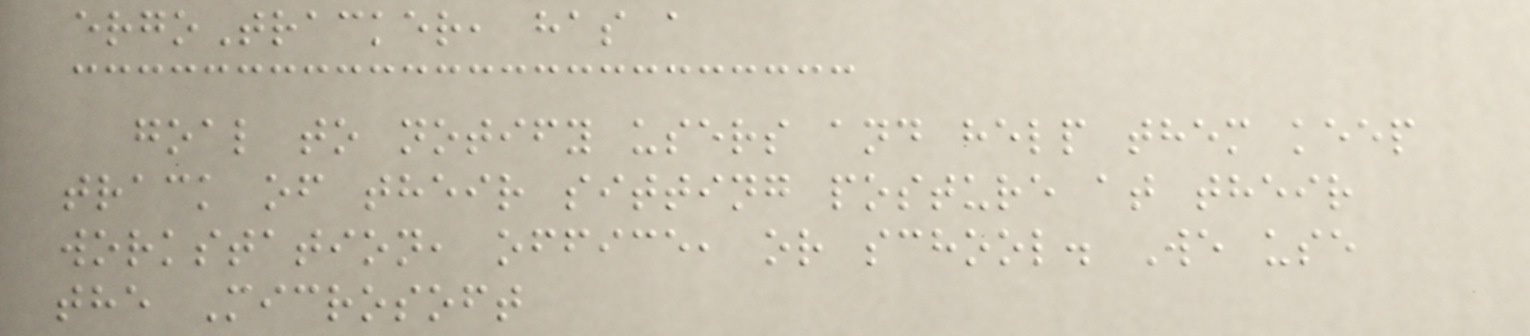ergoTracker, has a
goal to notify users and help them keep
track of their sitting posture at their
workstation, office, or school. We use
the Microsoft
